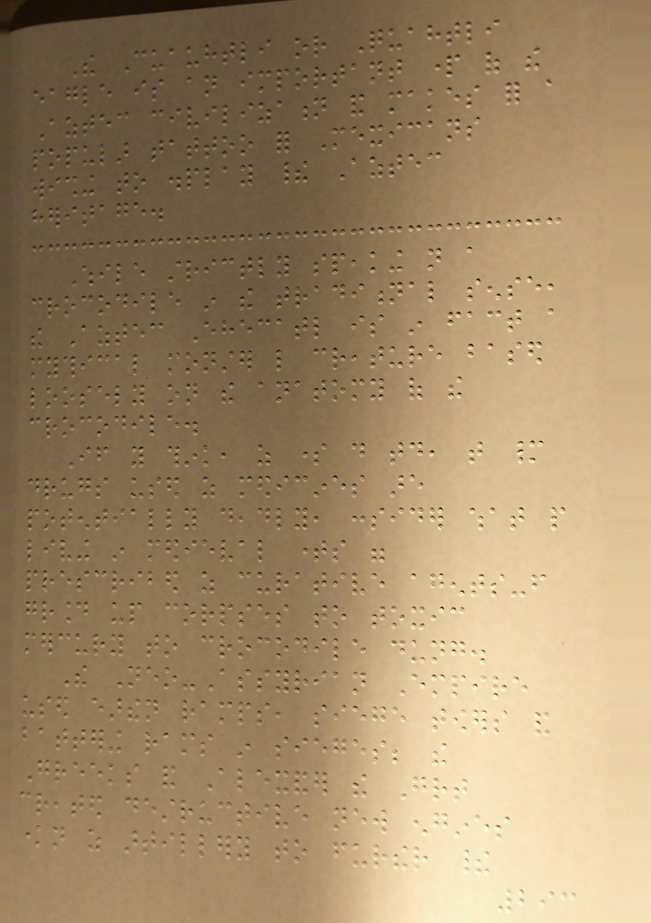The Cuauhtli or Quahtli
eagle is an important part of the
Aztec civilization and makes for a
popular tattoo for Mexicans
wishing to display their Aztec
heritage.
While strictly speaking not a
crocodile in the traditional sense,
the Aztec Ehecatl is in fact a
mythical monster like creature based
loosely on the anatomy of the
crocodile.
If you think, as some do today, that many
drugs used as medicines are
potentially deadly, consider what people
living in medieval times were
prescribed as curative agents-from
ground up corpses to toxic
mercury to crocodile dung.
The Neo-Assyrian Empire
used earthen ramps, siege towers and
battering rams in sieges; the
Greeks and Alexander the Great
created destructive new engines
known as artillery to further their
293
